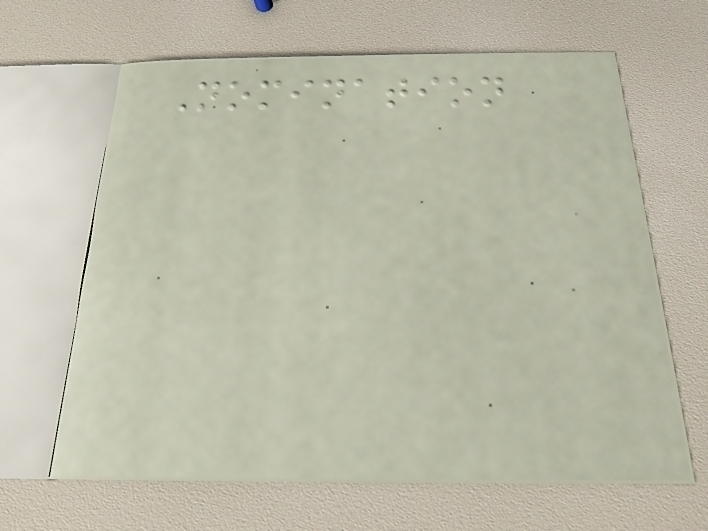Nomination
